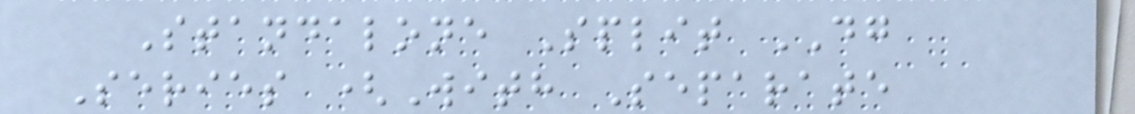Standalone Split DG
Series (With Separate
